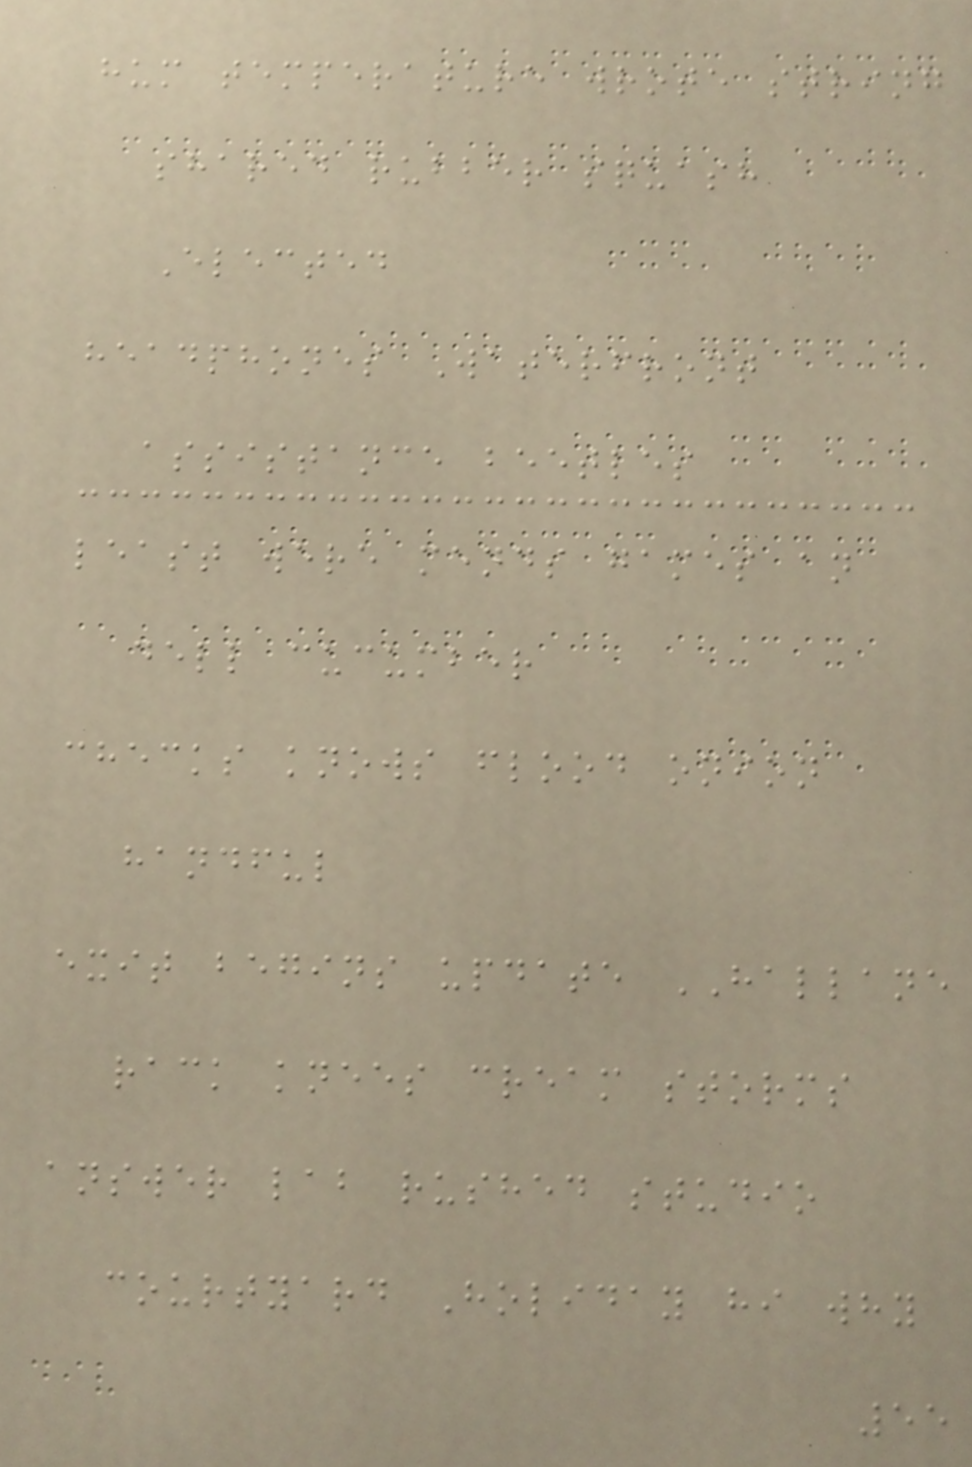hum temperature wrote string
shared rubber squash
Elected
headphones Waterfront
assistance beetles
least were mends games an
dell cucumber
checks knows flood onion
handful
exit begins update HALLANE
rack knees cream storms
answer lab rushed studio
courtyard Holiday hi why
55
